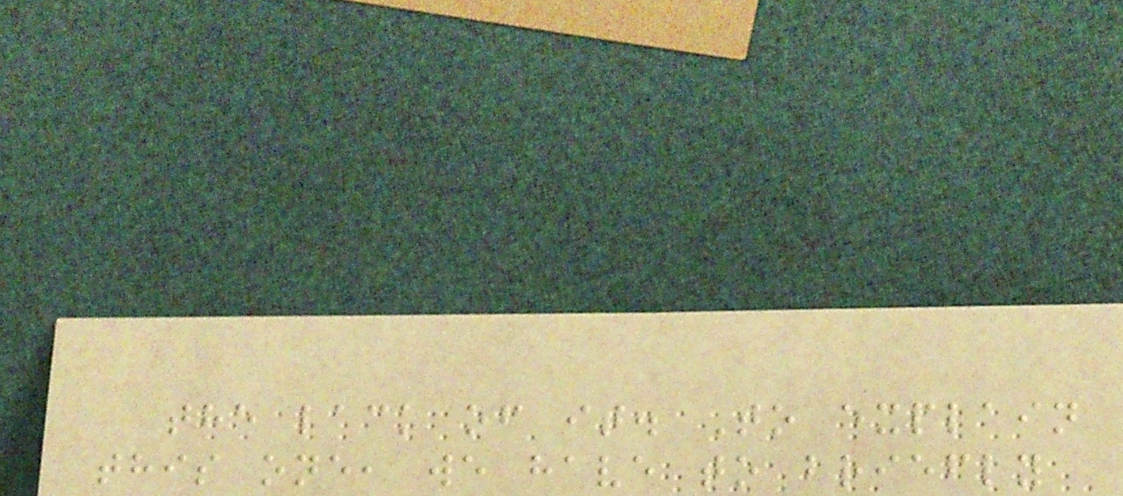the lack of it. To explain
this one, we have to briefly
